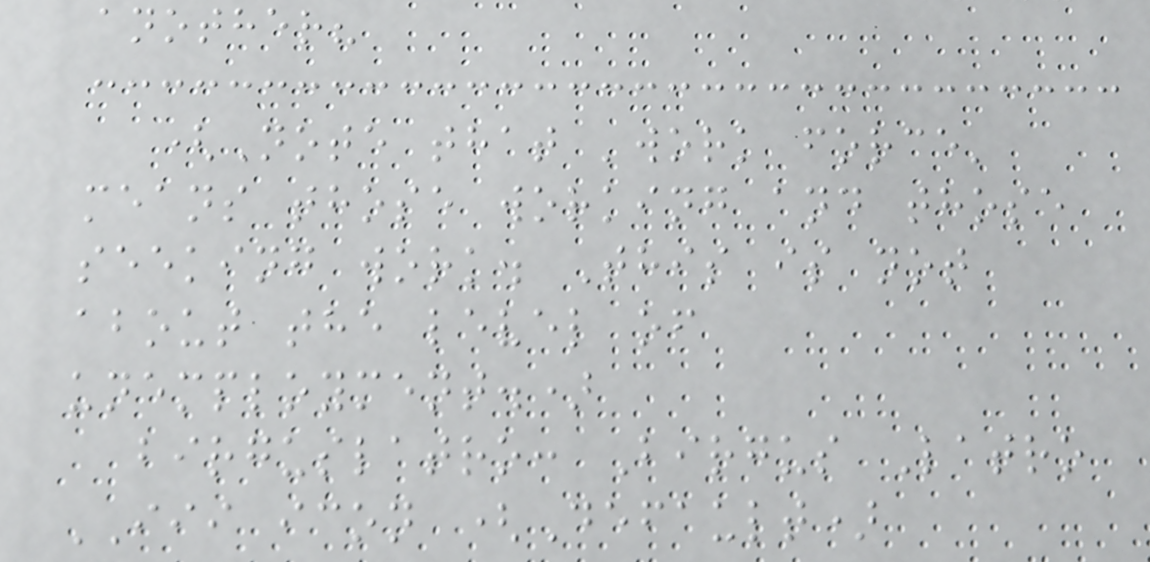another?
(Note that 'work force'
means those working and those
seeking work. This is not
about the level of
unemployment.)
birguslatro: Birgus Latro
III icon (Default)
